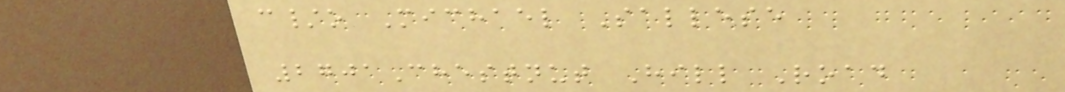c/o Michael Sallese
2701Chestnut Hill Road
